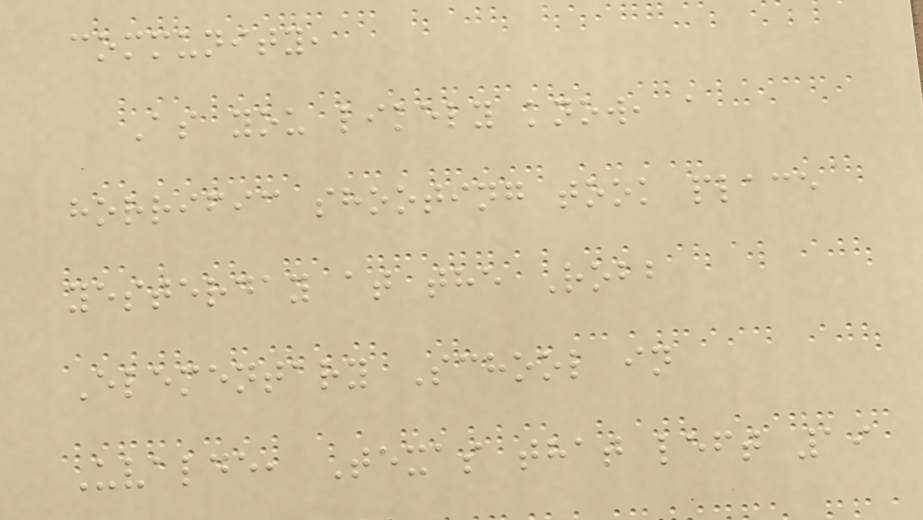community,
As you likely know, a
horrific shooting took place
yesterday at the Robb
Elementary School in
Uvalde, Texas that left 19
